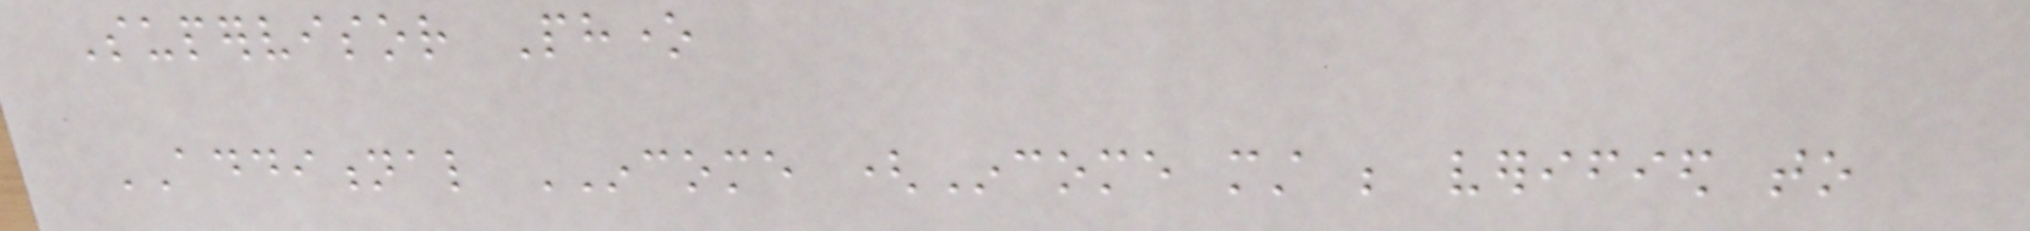Supervisor Phone
ADDITIONAL INCOME (Income must be verified to
